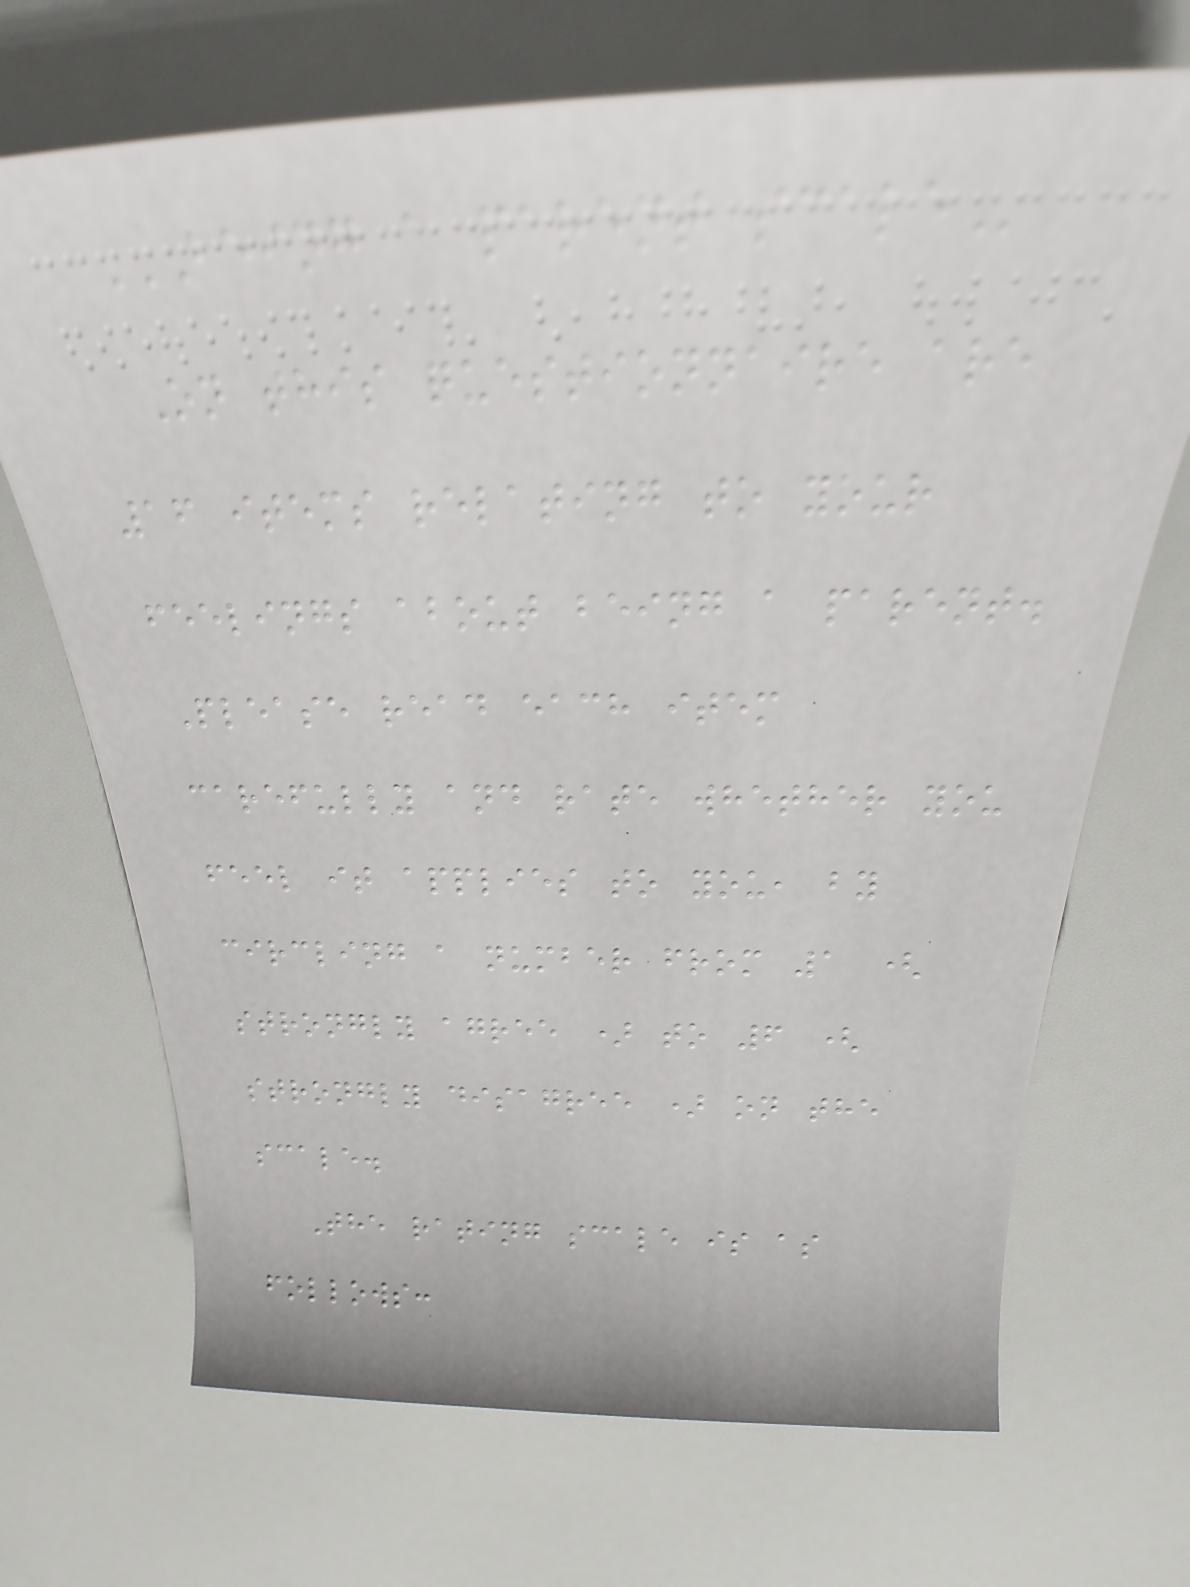BEING A PARENT SCALE
On this questionnaire are
16 items relating to your
feelings about being a parent.
Please read each item
carefully and rate whether you
feel it applies to you, by
circling a number from 1 (
strongly agree ) to 6 (
strongly disagree ) on the
scale.
The rating scale is as
follows:
